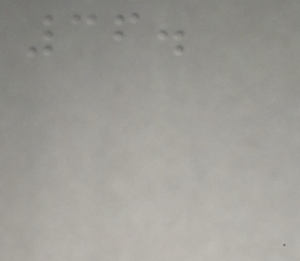36.
